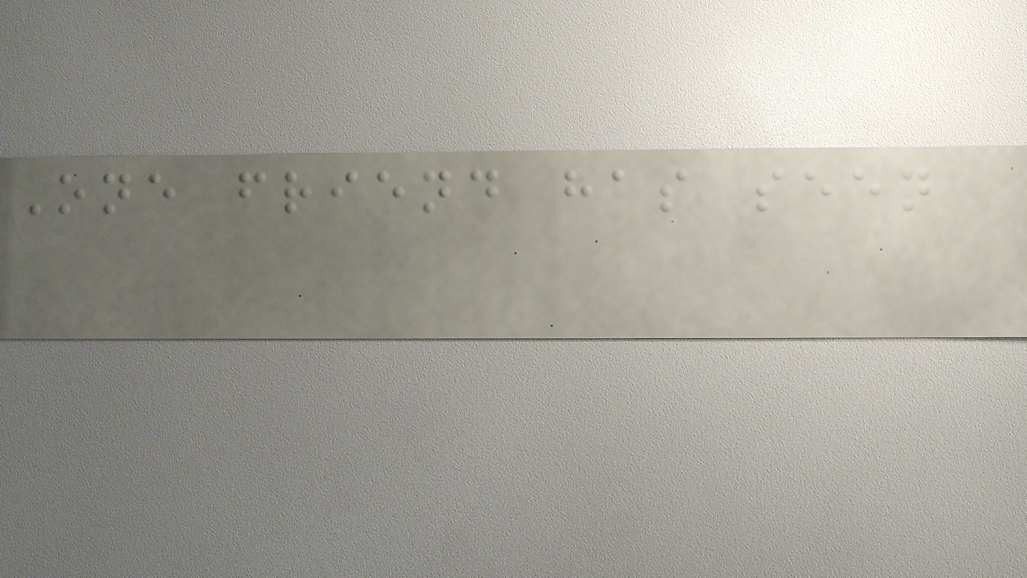One friend has seen
